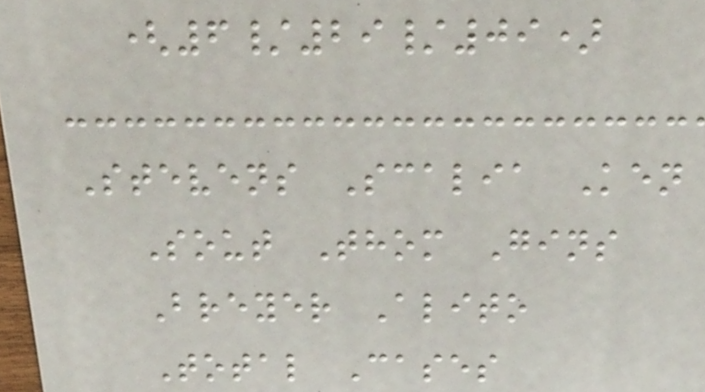(6/29/09)
Stevens Scalia Ken
Sout Thom Gins
Breyer Alito
Total Cases
